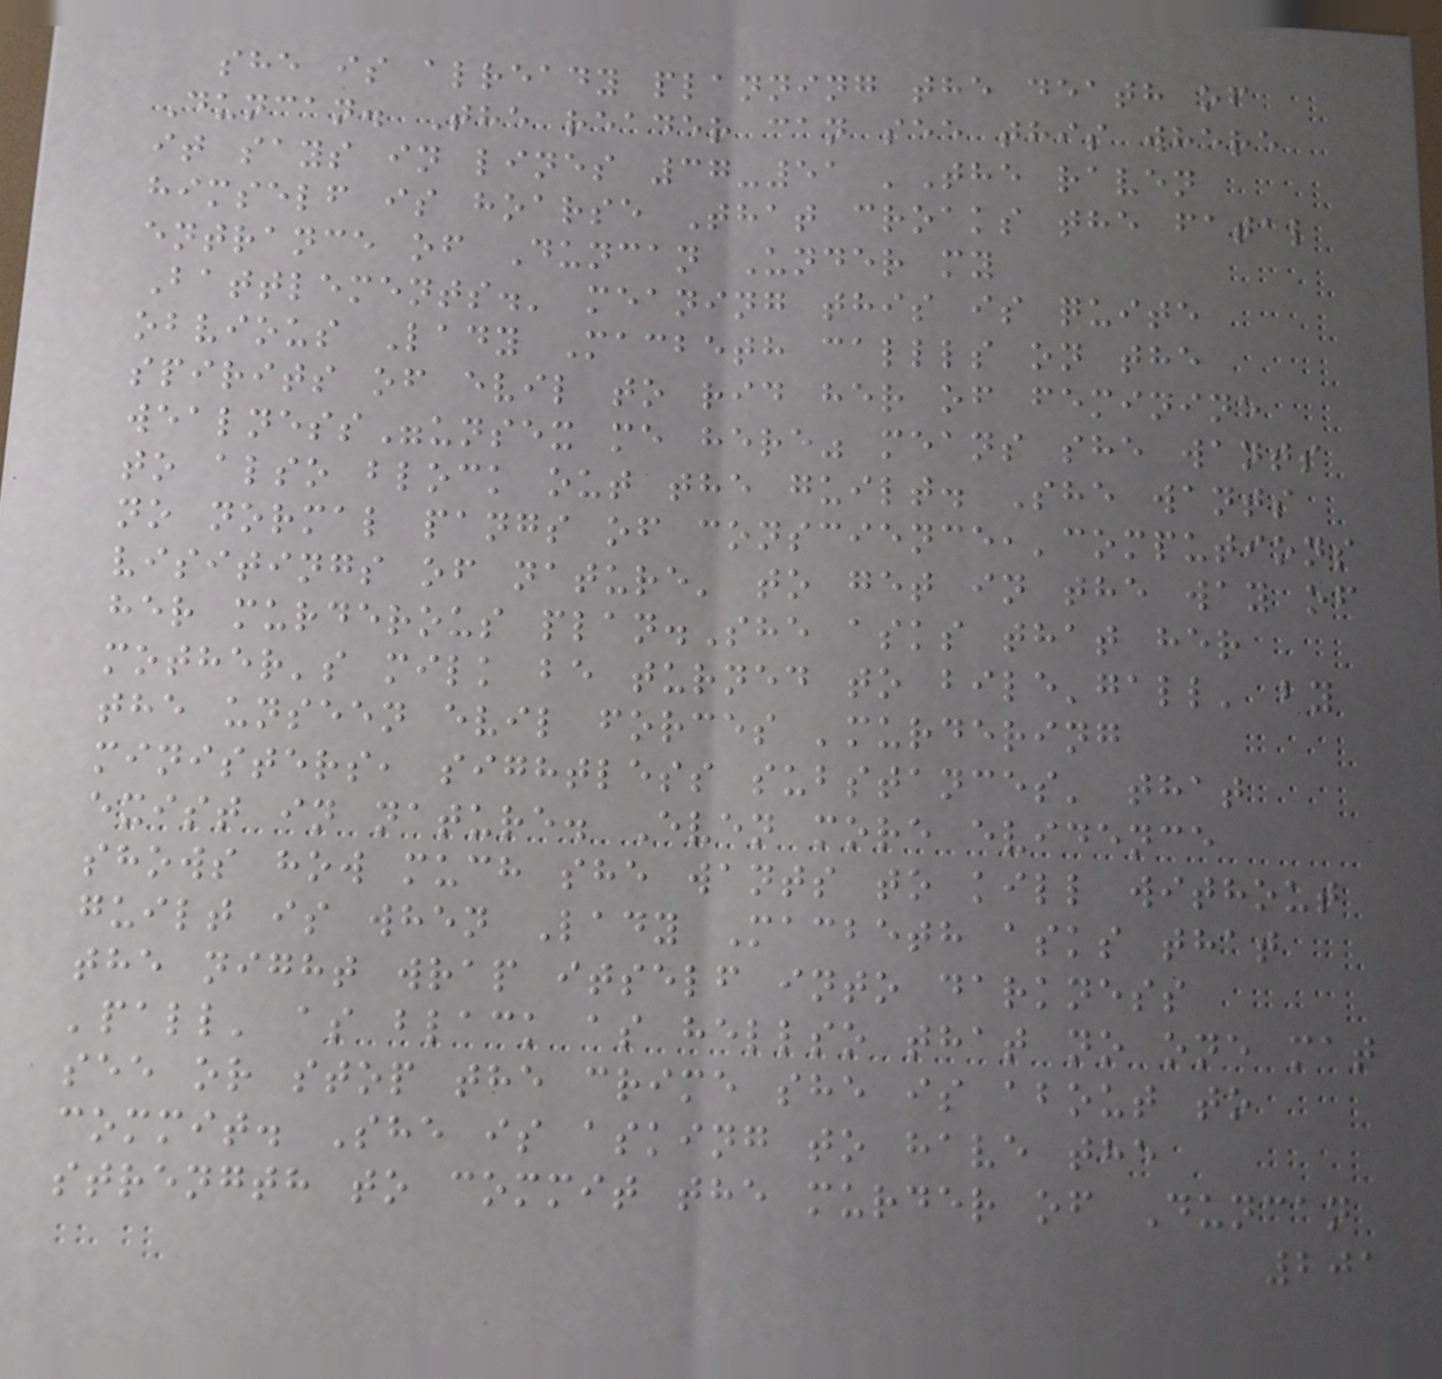she is already planning the death of
Duncan. The reader can see this where
it says in lines 37-51 'The raven
himself is hoarse That croaks the fatal
entrance of Duncan Under my
Battlements.' meaning this is quite
obvious Lady Macbeth callls on the
spirits of evil to rid her of feminine
wealness"unsex me here" means she wants
to also block out the guilt. She wants
no normal pangs of conscience,'computions
visitings of nature' to get in the way of
her murderous plan.She asks that her
mother's milk be turned to bile'gall' by
the unseen evil forces 'murdering
ministers, sightless substances' that
exist in nature. Even more evidence
shows how much she wants to kill without
guilt is when Lady Macbeth asks that
the night wrap itself into darkness
'pall' as black as hellso that no one mat
see or stop the crime she is about to
commit. She is asking to have the
strength to commit the murder of Duncan
201
